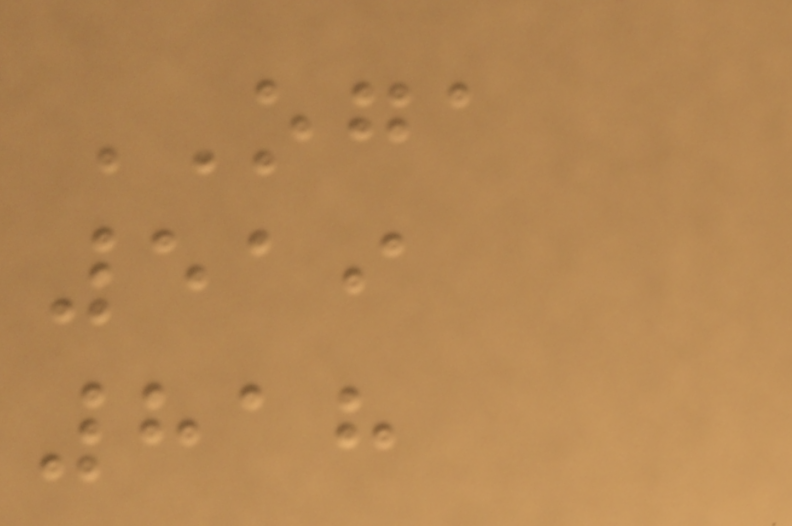OGA
519
818
